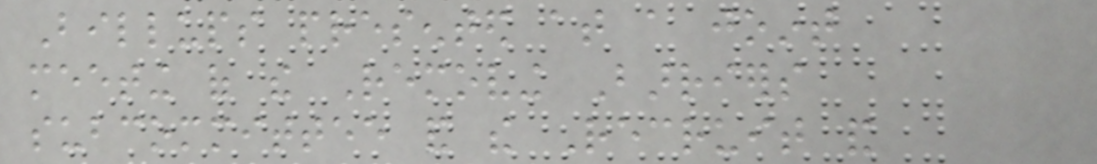Billups presented at a joint
meeting of the Removing Barriers
subcommittee and the Recruit and
